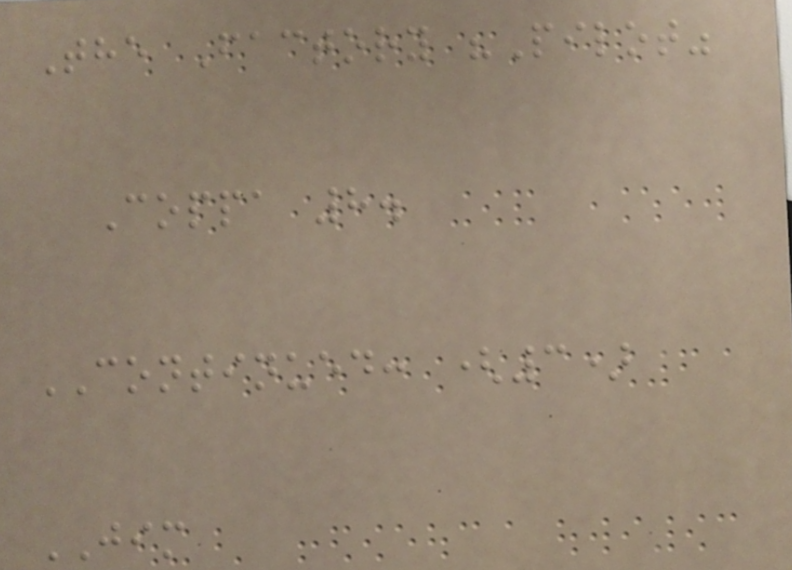The Factory "Pilot"
Coppa 8.
CONTINUED: (3)
JIM
